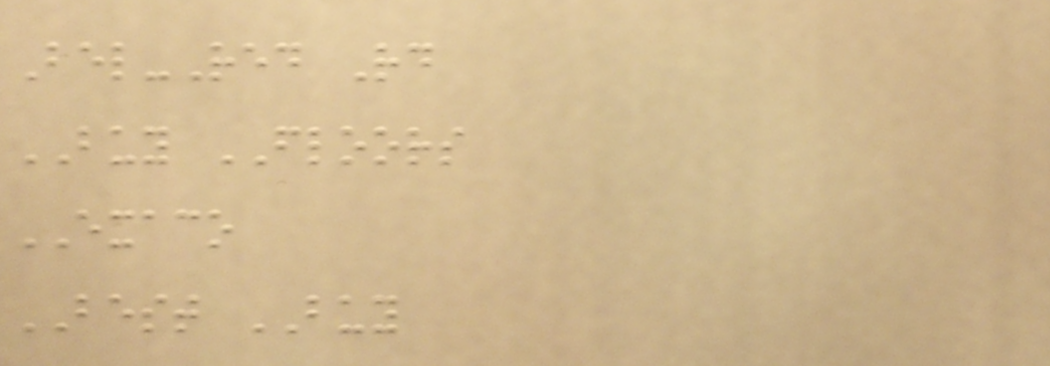Bel-Red Rd
BUY FLOORS
EXACO
BEST BUY
